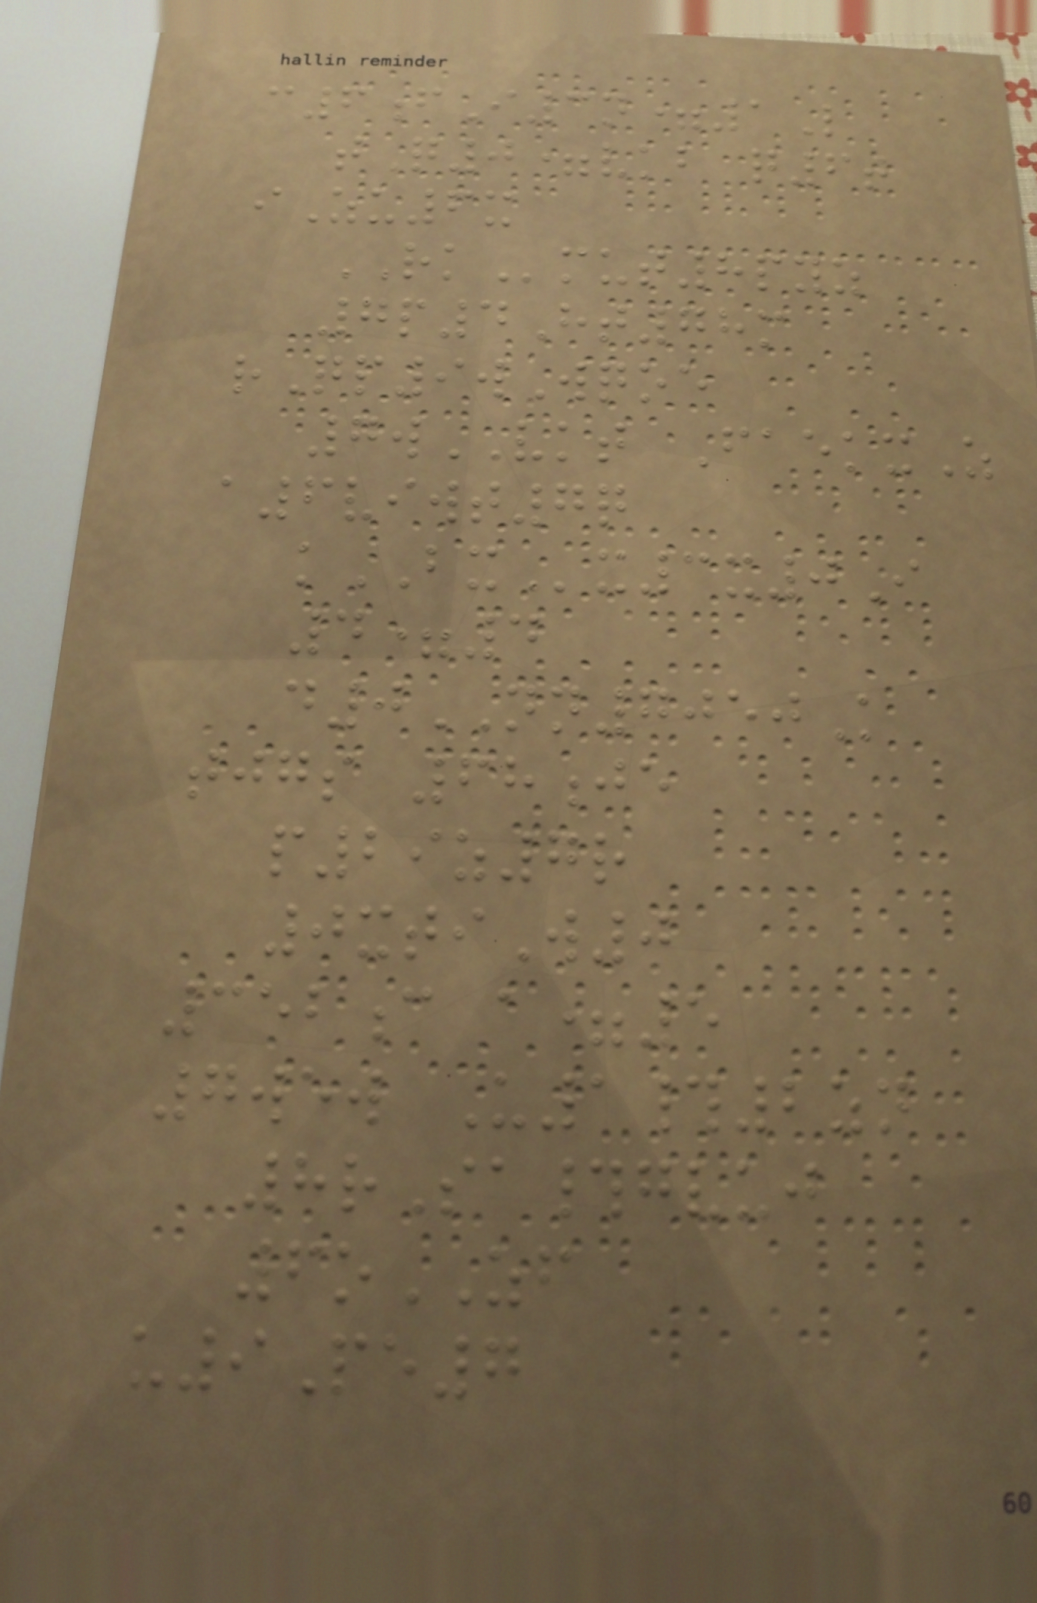c6fI3n=1L
tQ0=vkb q6t
iZu6x
RKmut8pyz
7p4Ht78m
rQp9wWqoe
7wVKT FaekxZ
a6viwt7q
kBXx3x0I
4=4
d0NN7050K
tjgs 68je
p29z7r
0xtiW0
352c a=5
7wew U1#2zn
8rSa#gvuj
6oZF
u9Pe7
